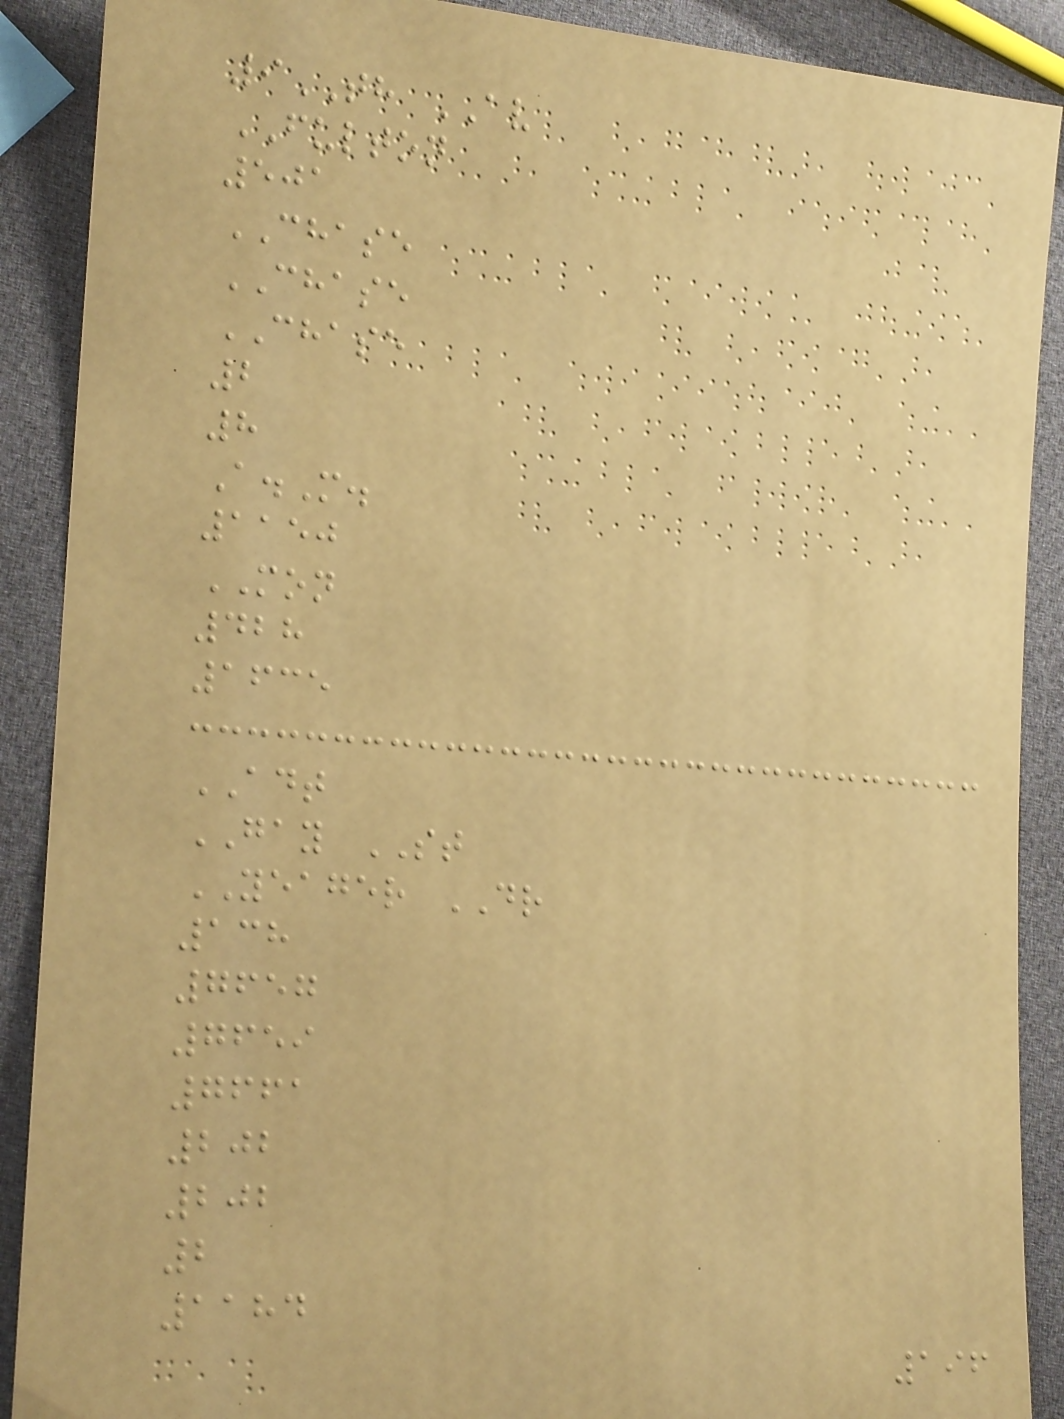9TH AV
FULTON
501
CHASE
CHASE
CHASE
2
8
A.M.
1150
MON
428
1635
ADT
GAY ST
YEAGER DR
138
7657
7659
7661
202
202
2
1184
196
